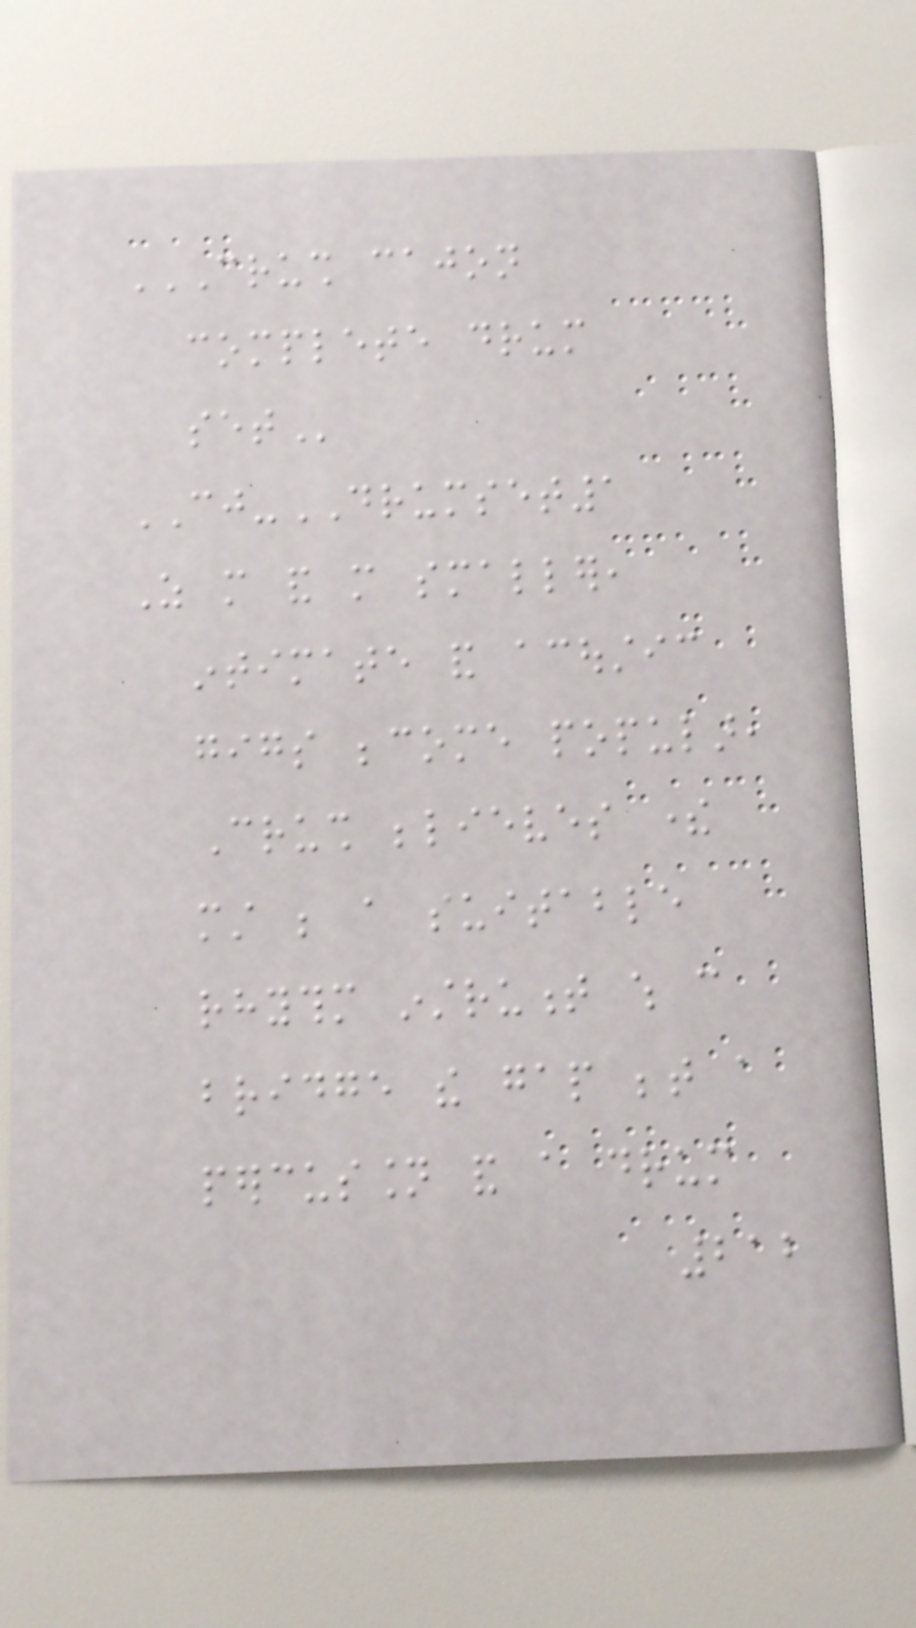CRUSH CAJON
COMPLETE DRUM
SET
CJ-DRUMSET1
As more and more smaller,
intimate and acoustic
gigs become popular,
Crush believes there
must be a suitable
rhythm instrument which can
bridge the gap between a
percussion and a drum
212
